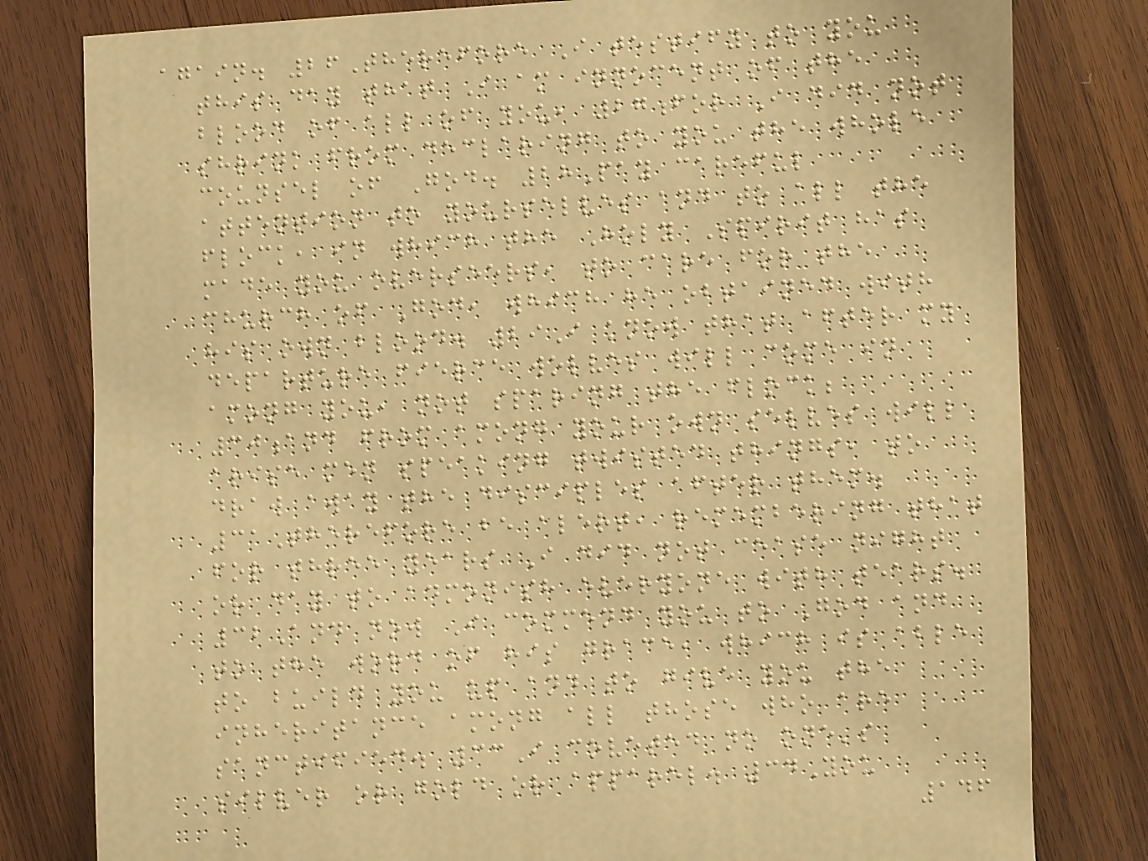again. 26Therefore I testify to you
this day that I am innocent of the
blood of all of you, 27for I did not
shrink from declaring to you the whole
counsel of God. 28Pay careful
attention to yourselves and to all the
flock, in which the Holy Spirit has
made you overseers, to care for the
church of God, which he obtained with
his own blood. 29I know that after my
departure fierce wolves will come in
among you, not sparing the flock;
30and from among your own selves will
arise men speaking twisted things, to
draw away the disciples after them.
31Therefore be alert, remembering that
for three years I did not cease night
or day to admonish everyone with tears.
32And now I commend you to God and
to the word of his grace, which is able
to build you up and to give you the
inheritance among all those who are
sanctified. 33I coveted no one's
silver or gold or apparel. 34You
146
